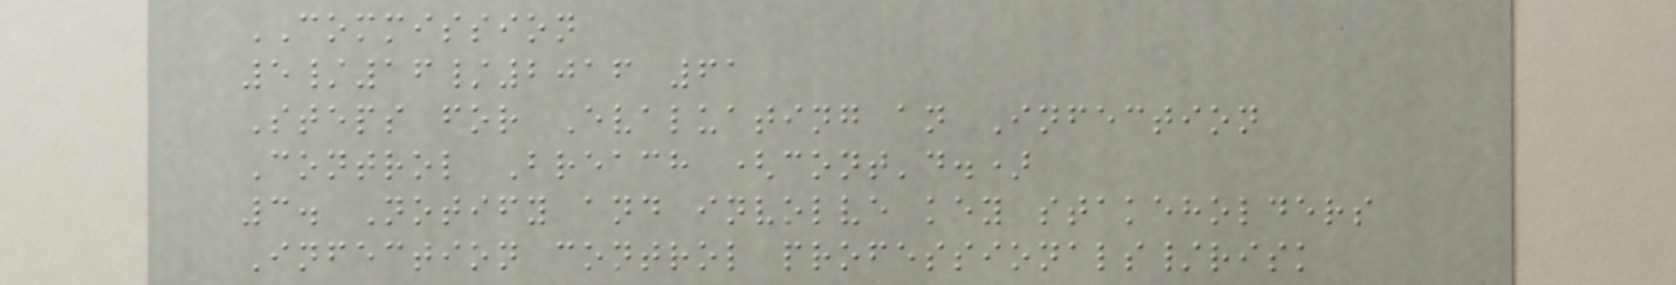COMMISSION
5/16/2016 61
Steps for Evaluating an Infection
Control Breach (cont'd.)
3. Notify and involve key stakeholders
Infection control professionals/risk
